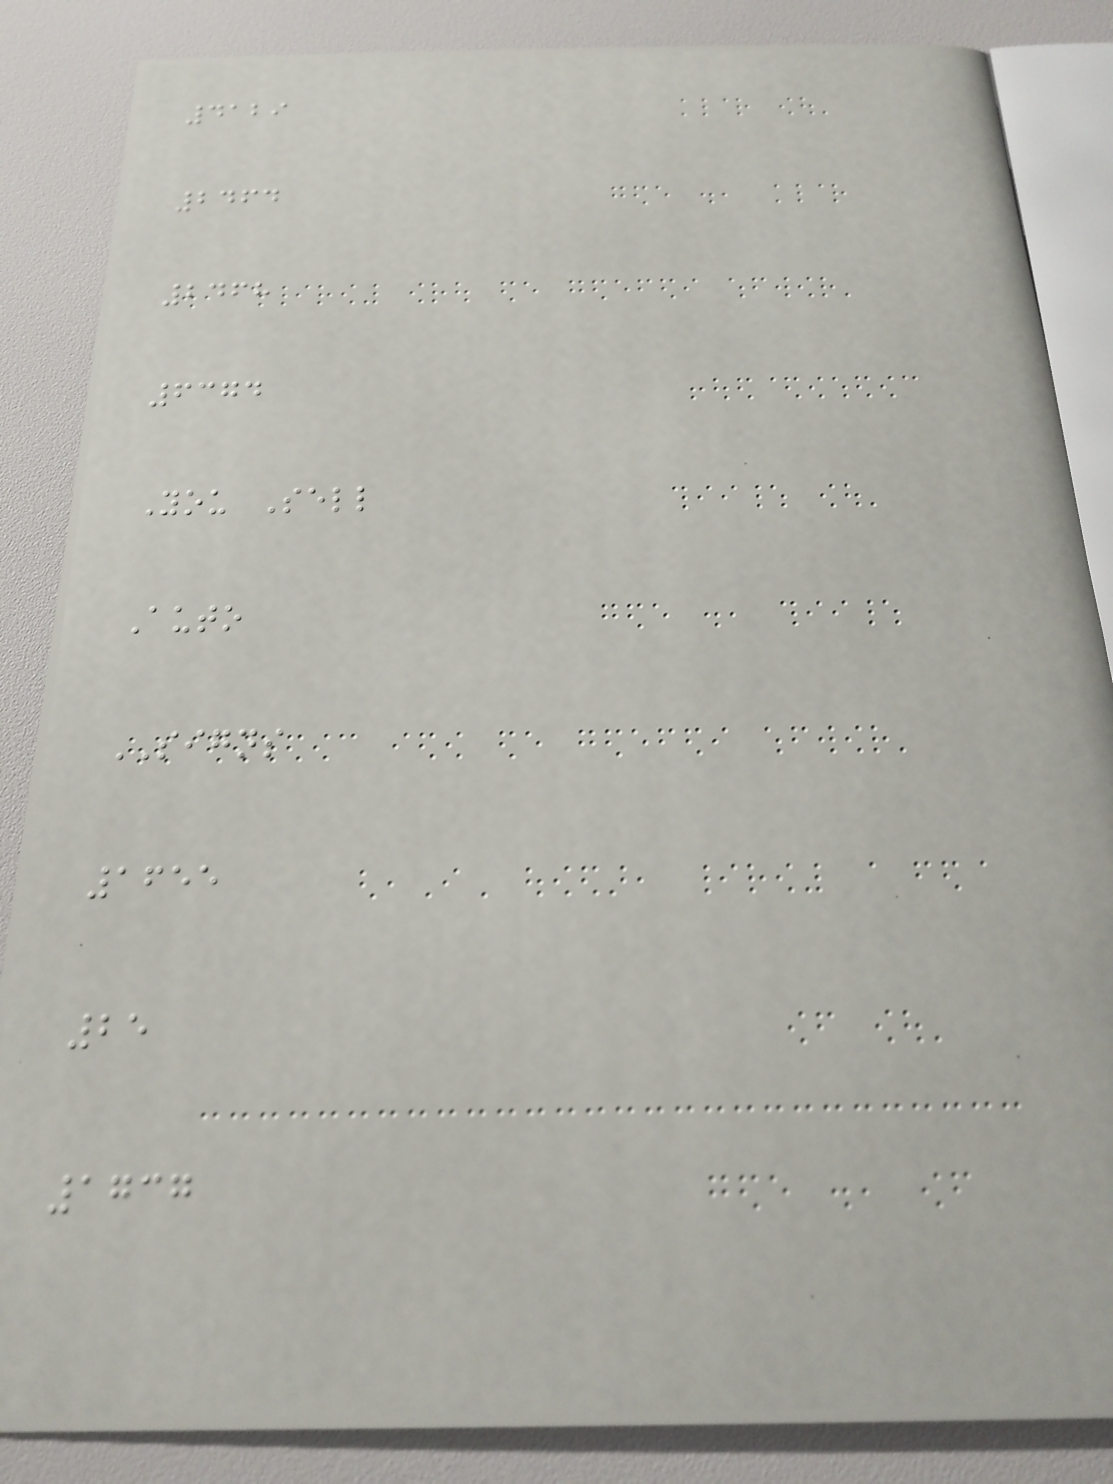4129
2464
2468
6374
You Sell
Auto
SIGNS
1655
25
1737
